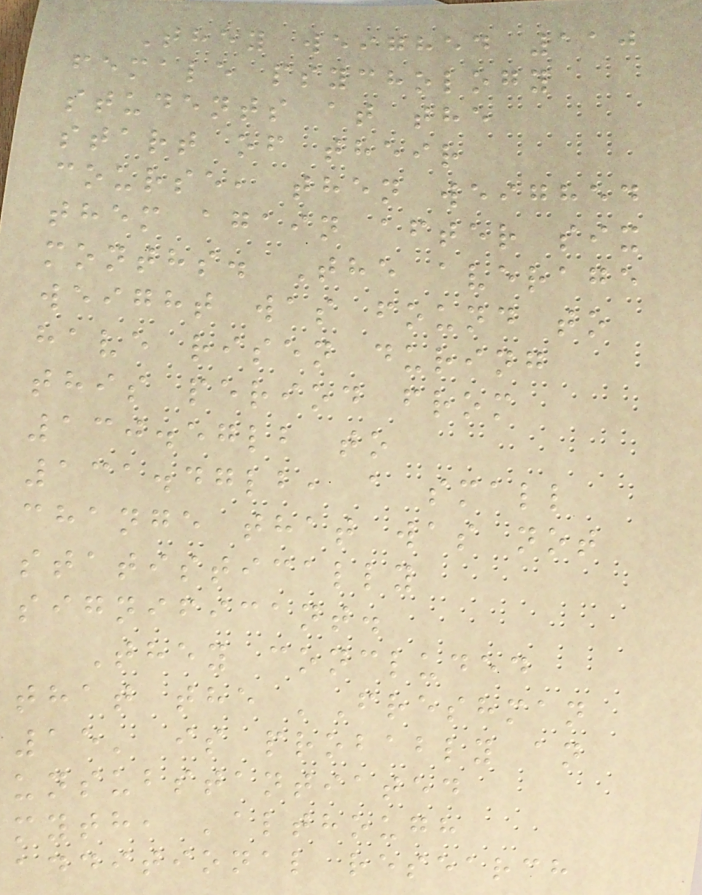They weighed 110
female psychology
students at the
start of their
course, then weighed
them again after six
months. The average
weight was found to
have risen during
this period from
130.57lb to
131.47lb, a small
change that was not
statistically
significant.
They concluded
that the 'Freshman
15' is probably an
unsubstantiated
myth, 'although
additional research
